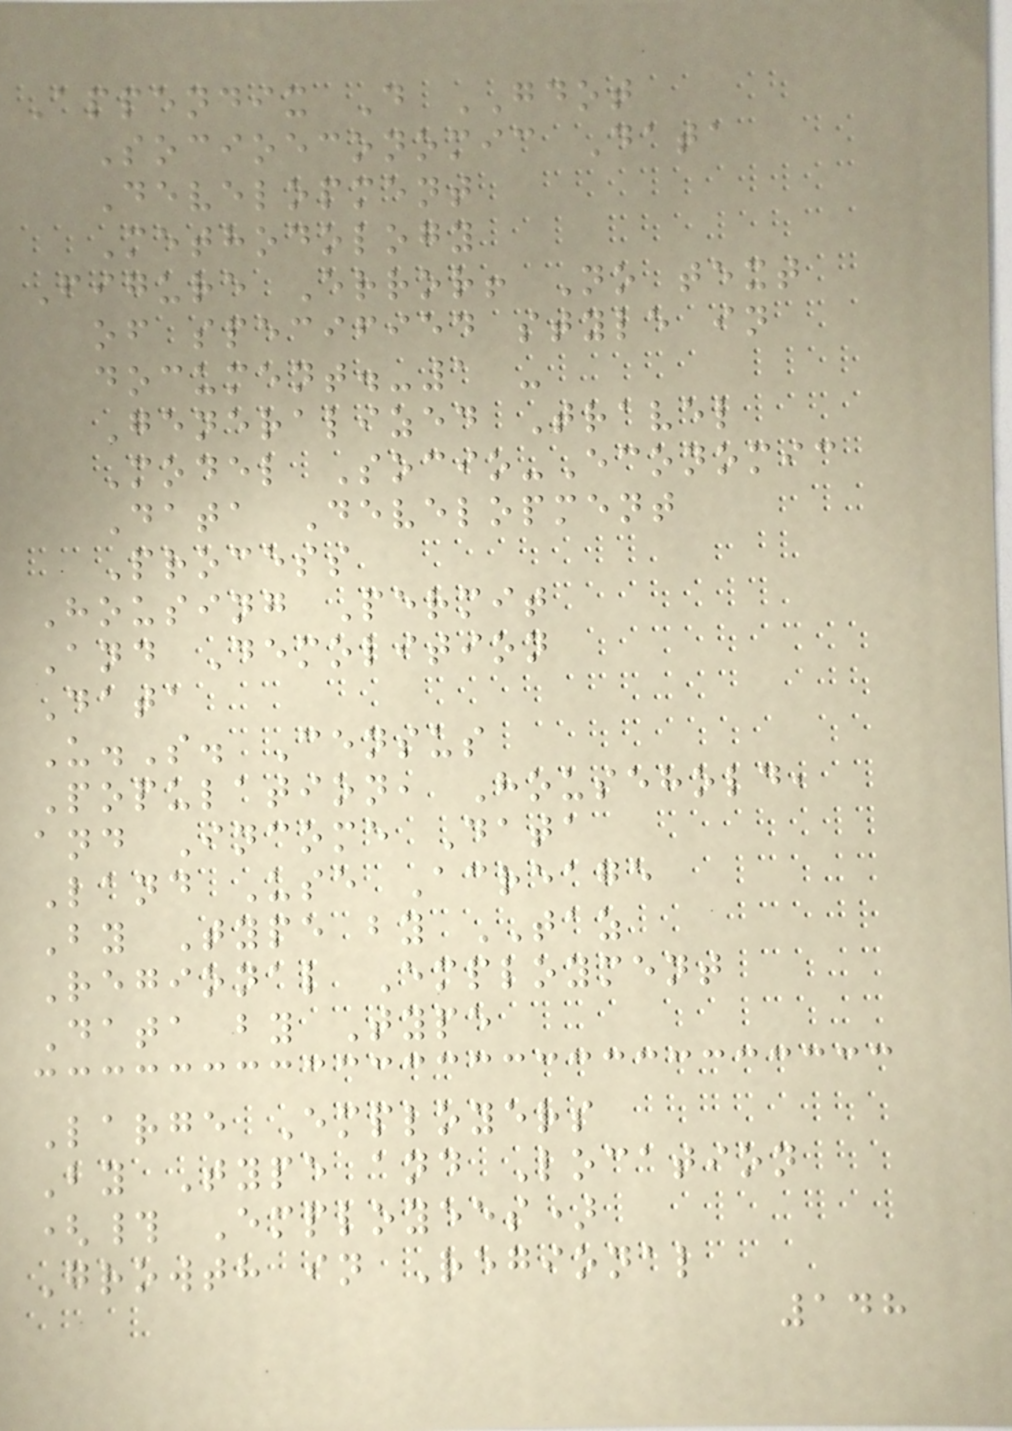Appendix D GDOT
Socioeconomic Data
Development
Methodology
Figure Error! No text
of specified style in
document.-1 -
Generalized Travel
Model Socio-Economic
Data Development
Process
Housing Permit
And Demolition
Data
U.S. Census
Population, Household,
and Income Data
Land Use Acreage
By Type by TAZ
Regional Employment
Data by Type
Large Employers
By Type and Location
(# Employees)
Growth in Regional
148
